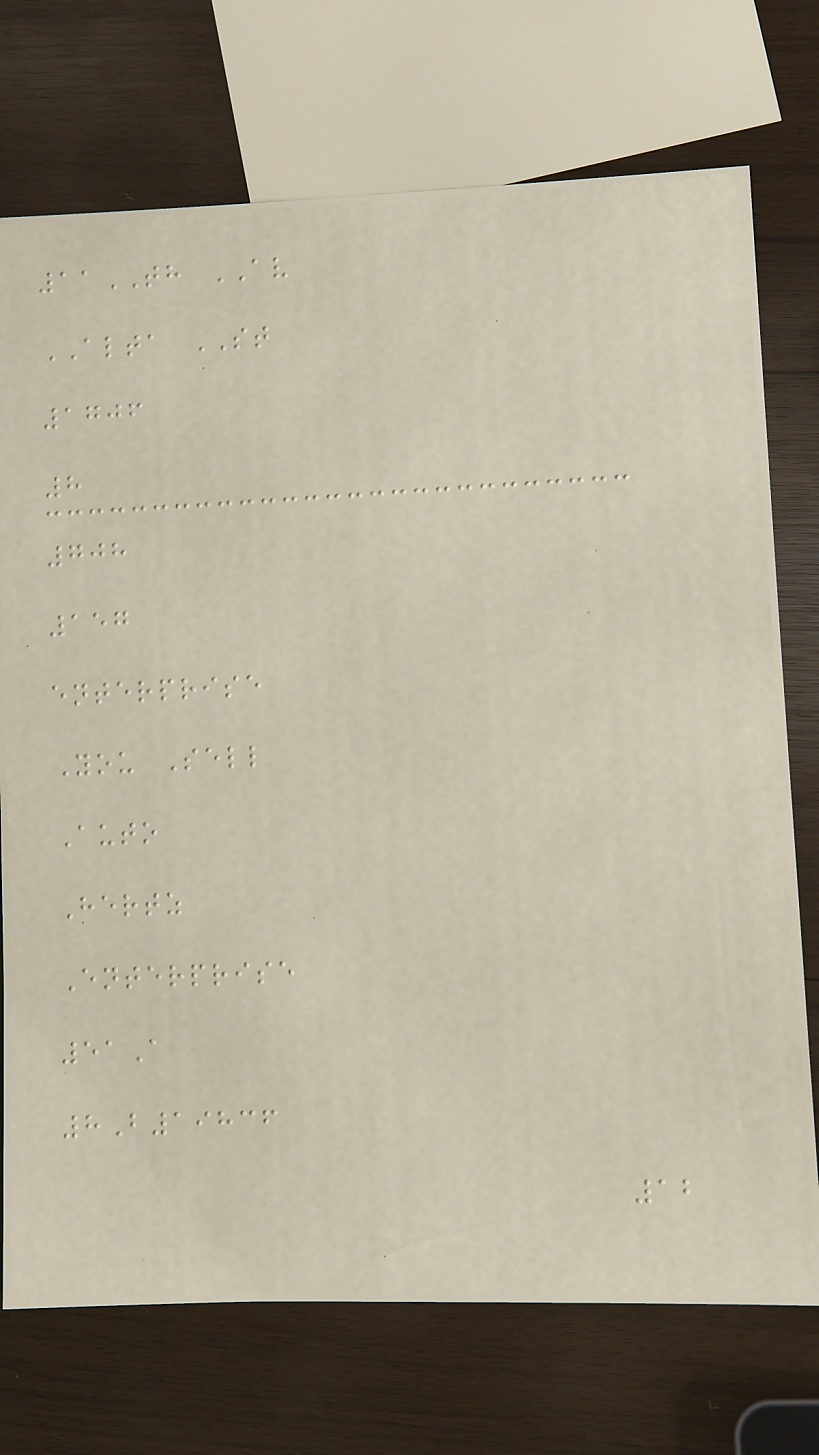11TH AV
ALTA ST
1706
8
708
157
enterprise
You Sell
Auto
Hertz
Enterprise
51A
8B19836
12
